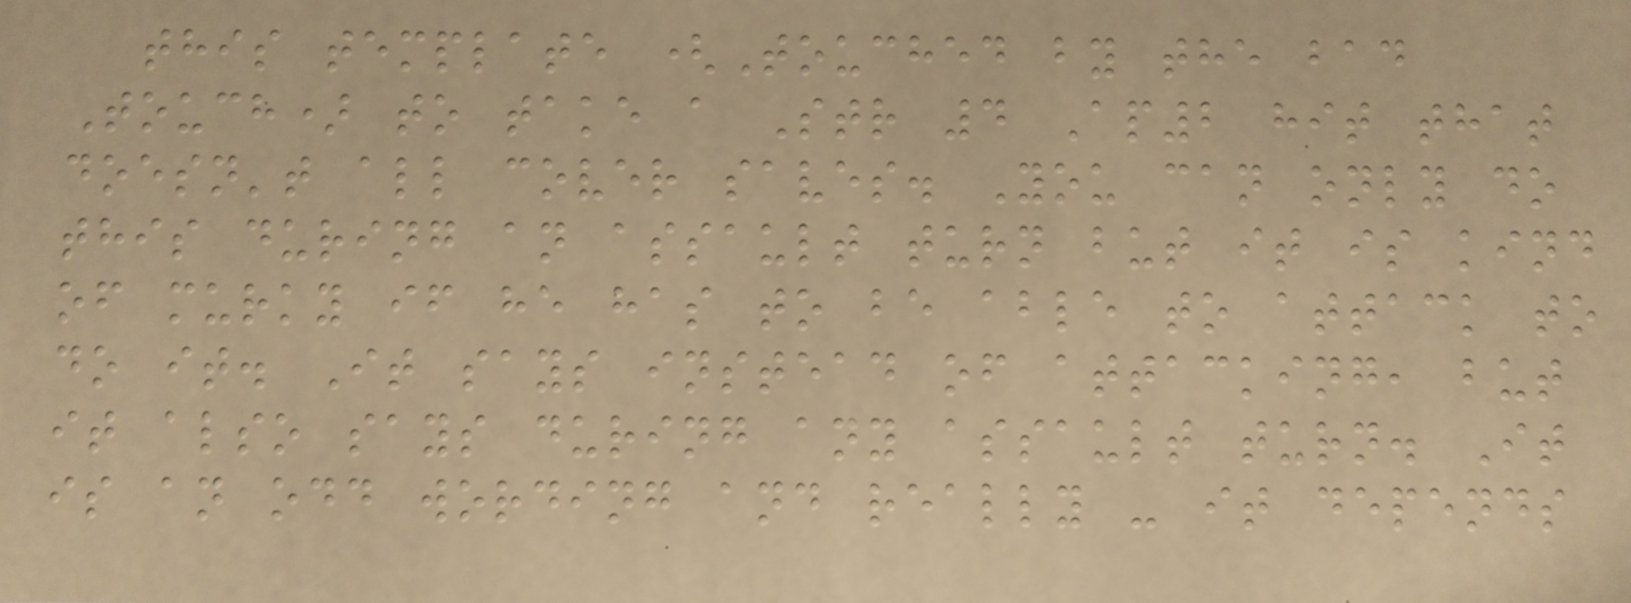this template (Touched by the bad
Touch) to take a Str 4 Ap2 hit that
doesn't all cover saves. You can only do
this during an assault turn but it is kind
of murky if he has to be able to attack to
do it. It says instead of attacking, but
it also says during any assault turn. It
is an odd wording and really - it depends
